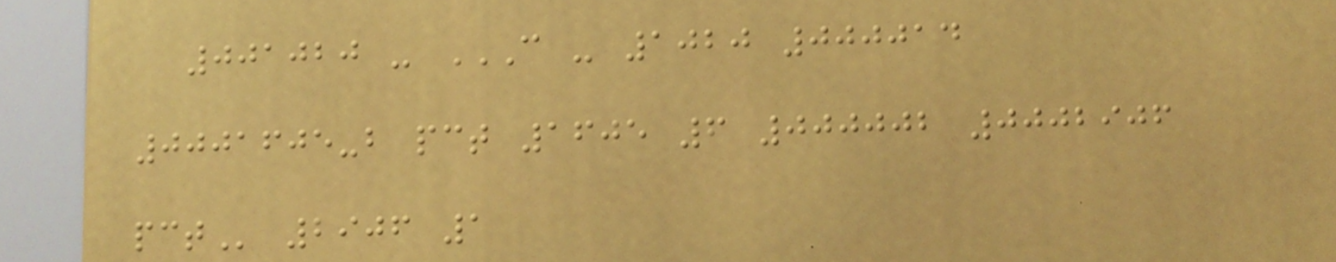001020 - C - 1020 000014
0001605-B PCT 1605 6 000002 0002906
PCT 2906 1
